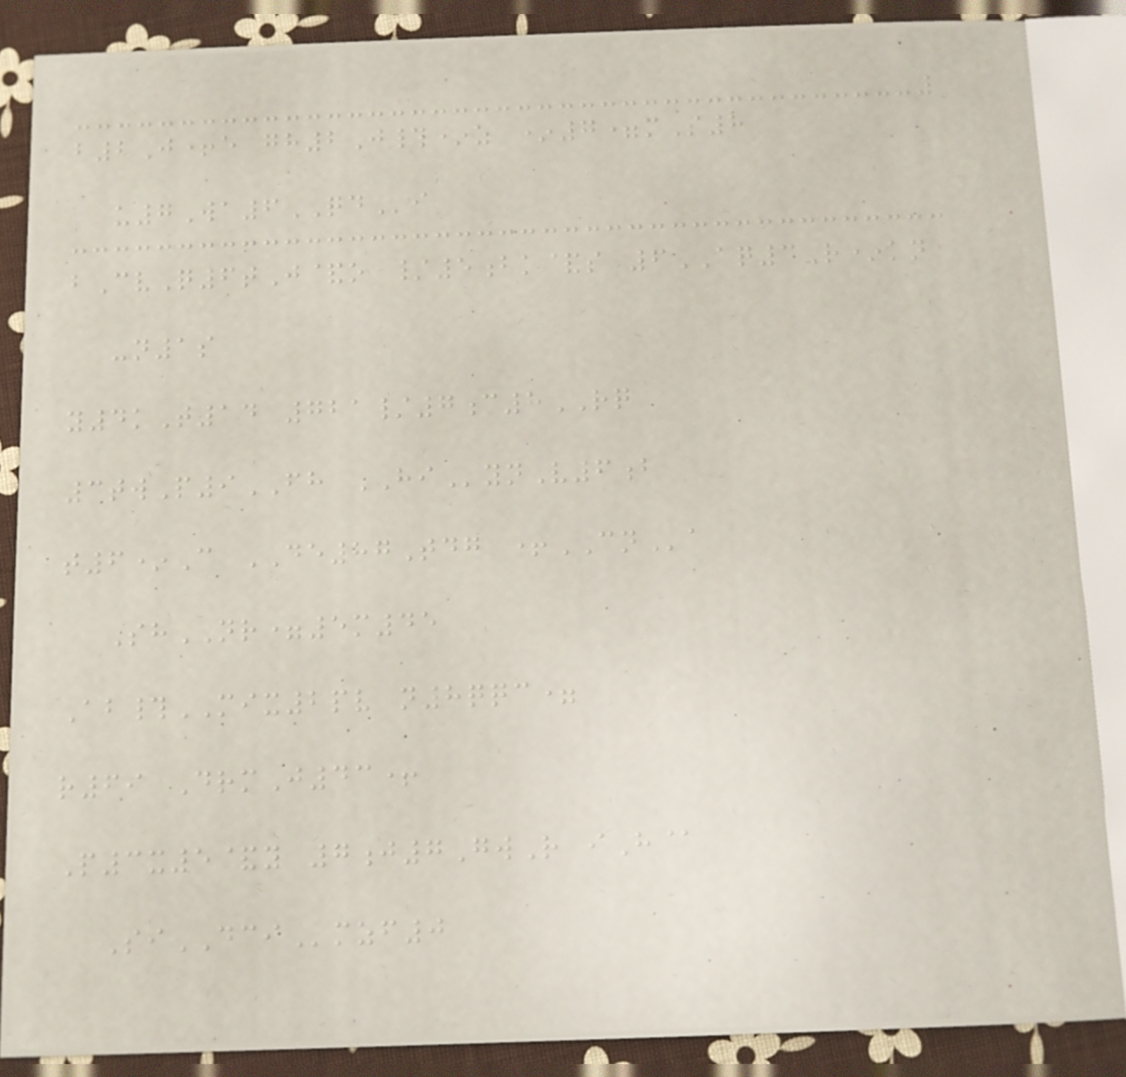b2J+e gh2J#*z *7=mS8
u7Wa6QDi
bCvQ6tJ&o /5bk&s 6AQ3R*kn
-n1s
y4kT14 721/7c8RQ
3twP9FH HIynV6b
t6*C DE87Tdg +CNa
ShNR=5m45
Ab#MIX2pv n8qqc=
r69 DrmJ43+
P3x5&y 7j7GwR iH@
SiDCImzf0
